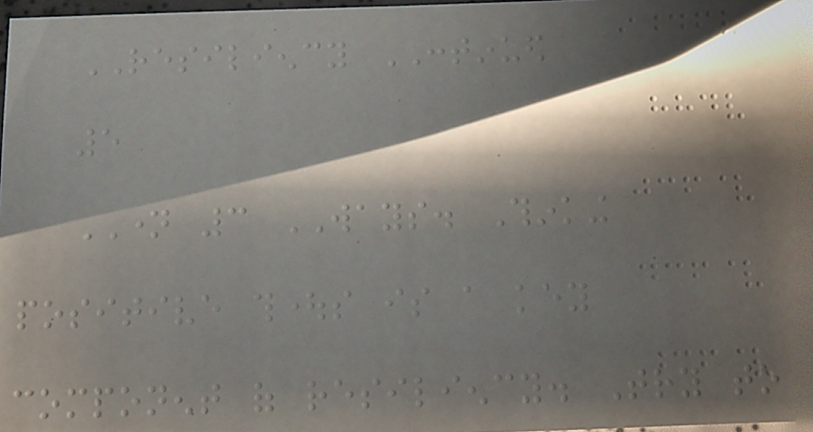RESILIENCY CONTINUED
5
NAME 3 WAYS. Thinking
positive thoughts is a key
component of resiliency. Try to
